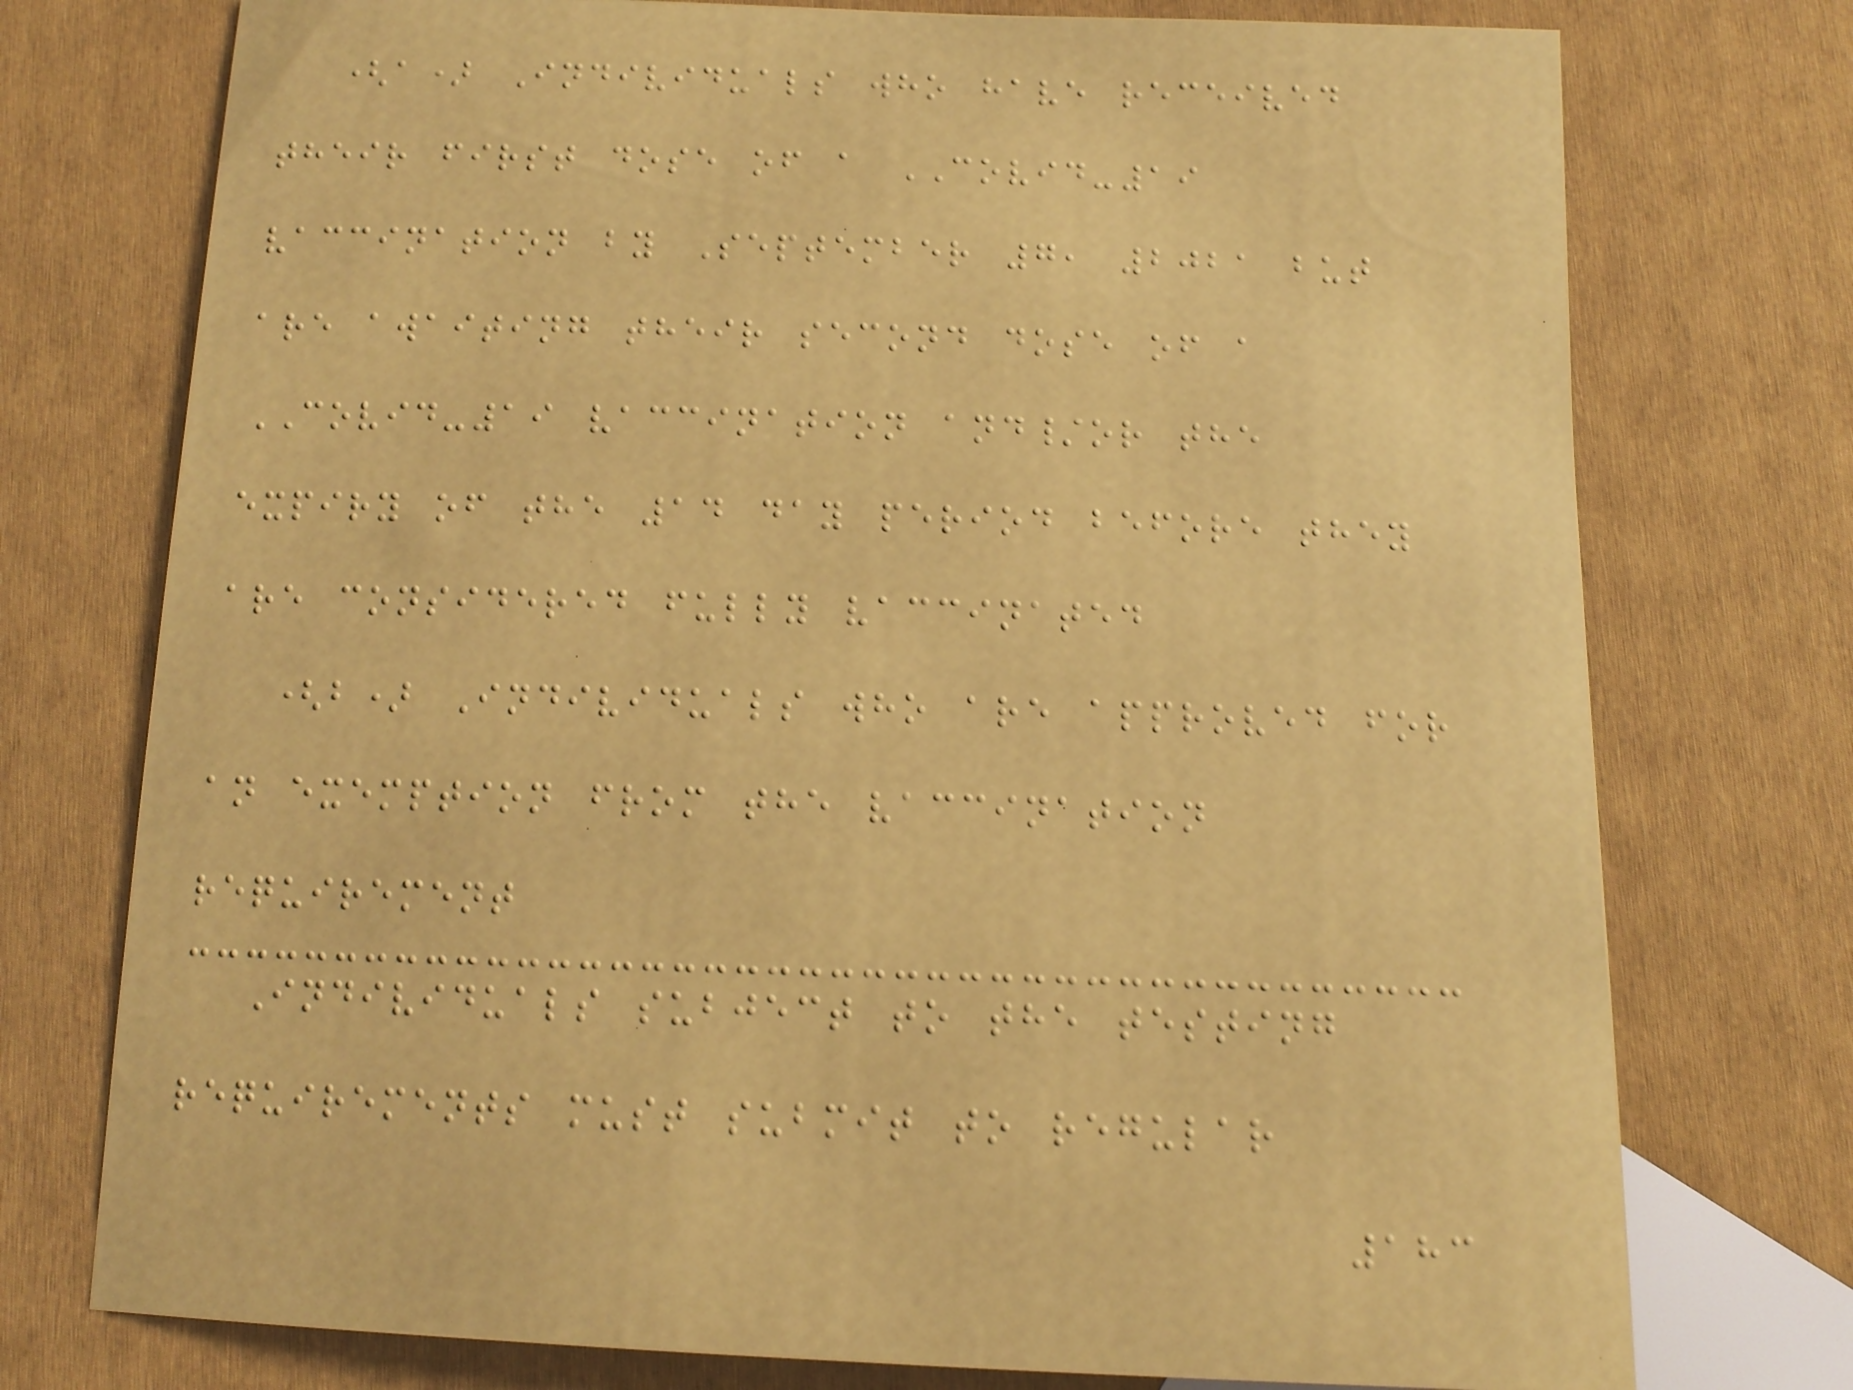(a) Individuals who have received
their first dose of a COVID-19
vaccination by September 7, 2021 but
are awaiting their second dose of a
COVID-19 vaccination and/or the
expiry of the 14 day period before they
are considered fully vaccinated
(b) Individuals who are approved for
an exemption from the vaccination
requirement
Individuals subject to the testing
requirements must submit to regular
183
